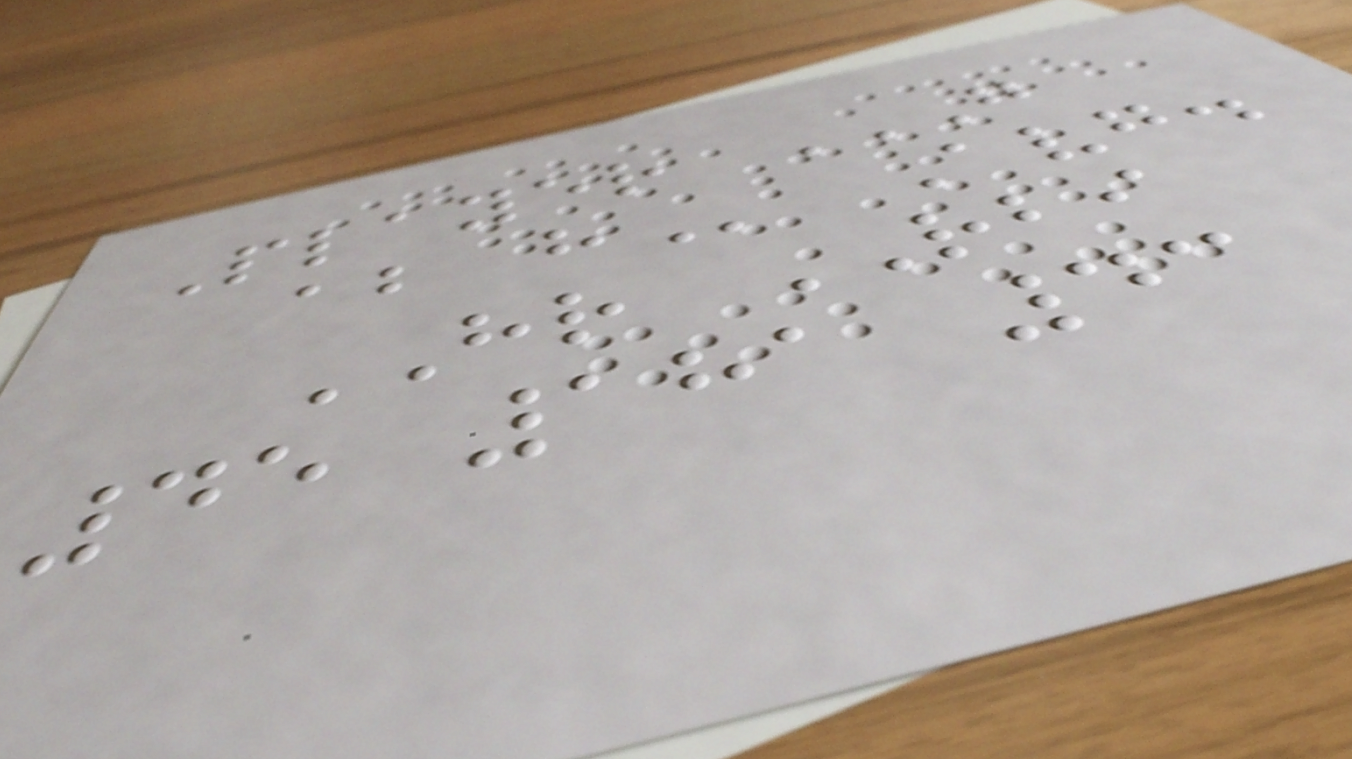Player G
AB H Avg.
HR RBI
45 181 43
